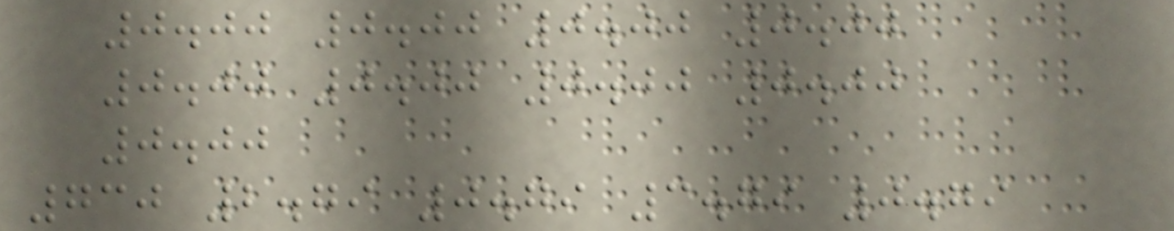0.00 0.00 0.00 0.00
0.00 0.00 0.00 0.00
0.00
730 2.79 0.79 3.79 0.79
